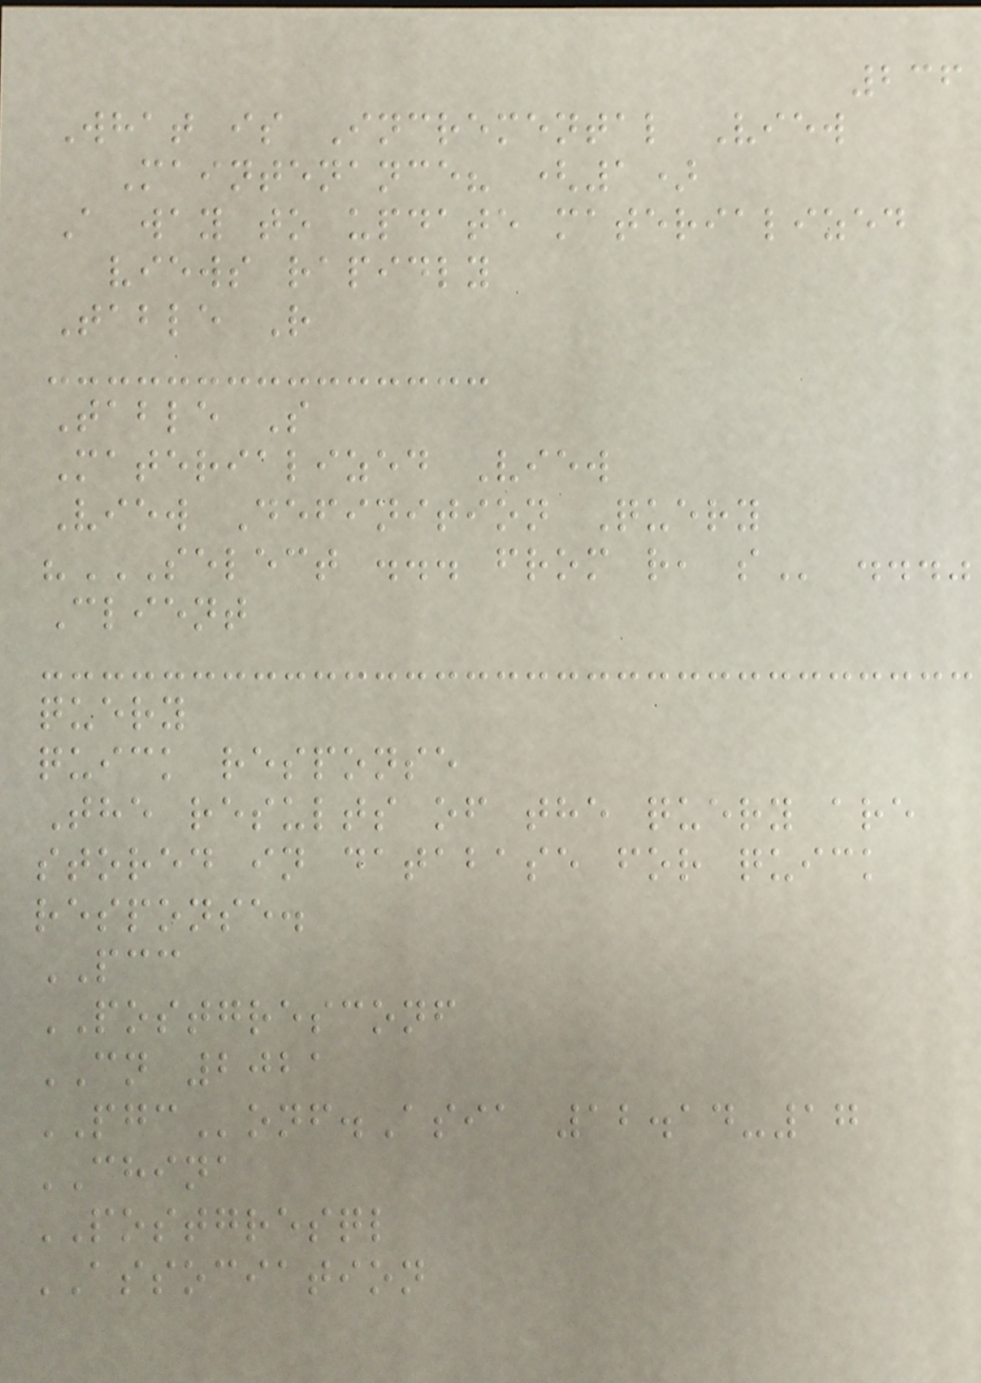236
What is Incremental View
Maintenance? (1)
A way to update materialized
views rapidly
Table R
Table S
Materialized View
View Definition Query
"SELECT ... FROM R, S ..."
Client
query
quick response
The results of the query are
stored in database for quick
response.
PCC
POSTGRESCONF
CN 2021
PGConf.Asia 12.14-17
CHINA
POSTGRESQL
ASSOCIATION
